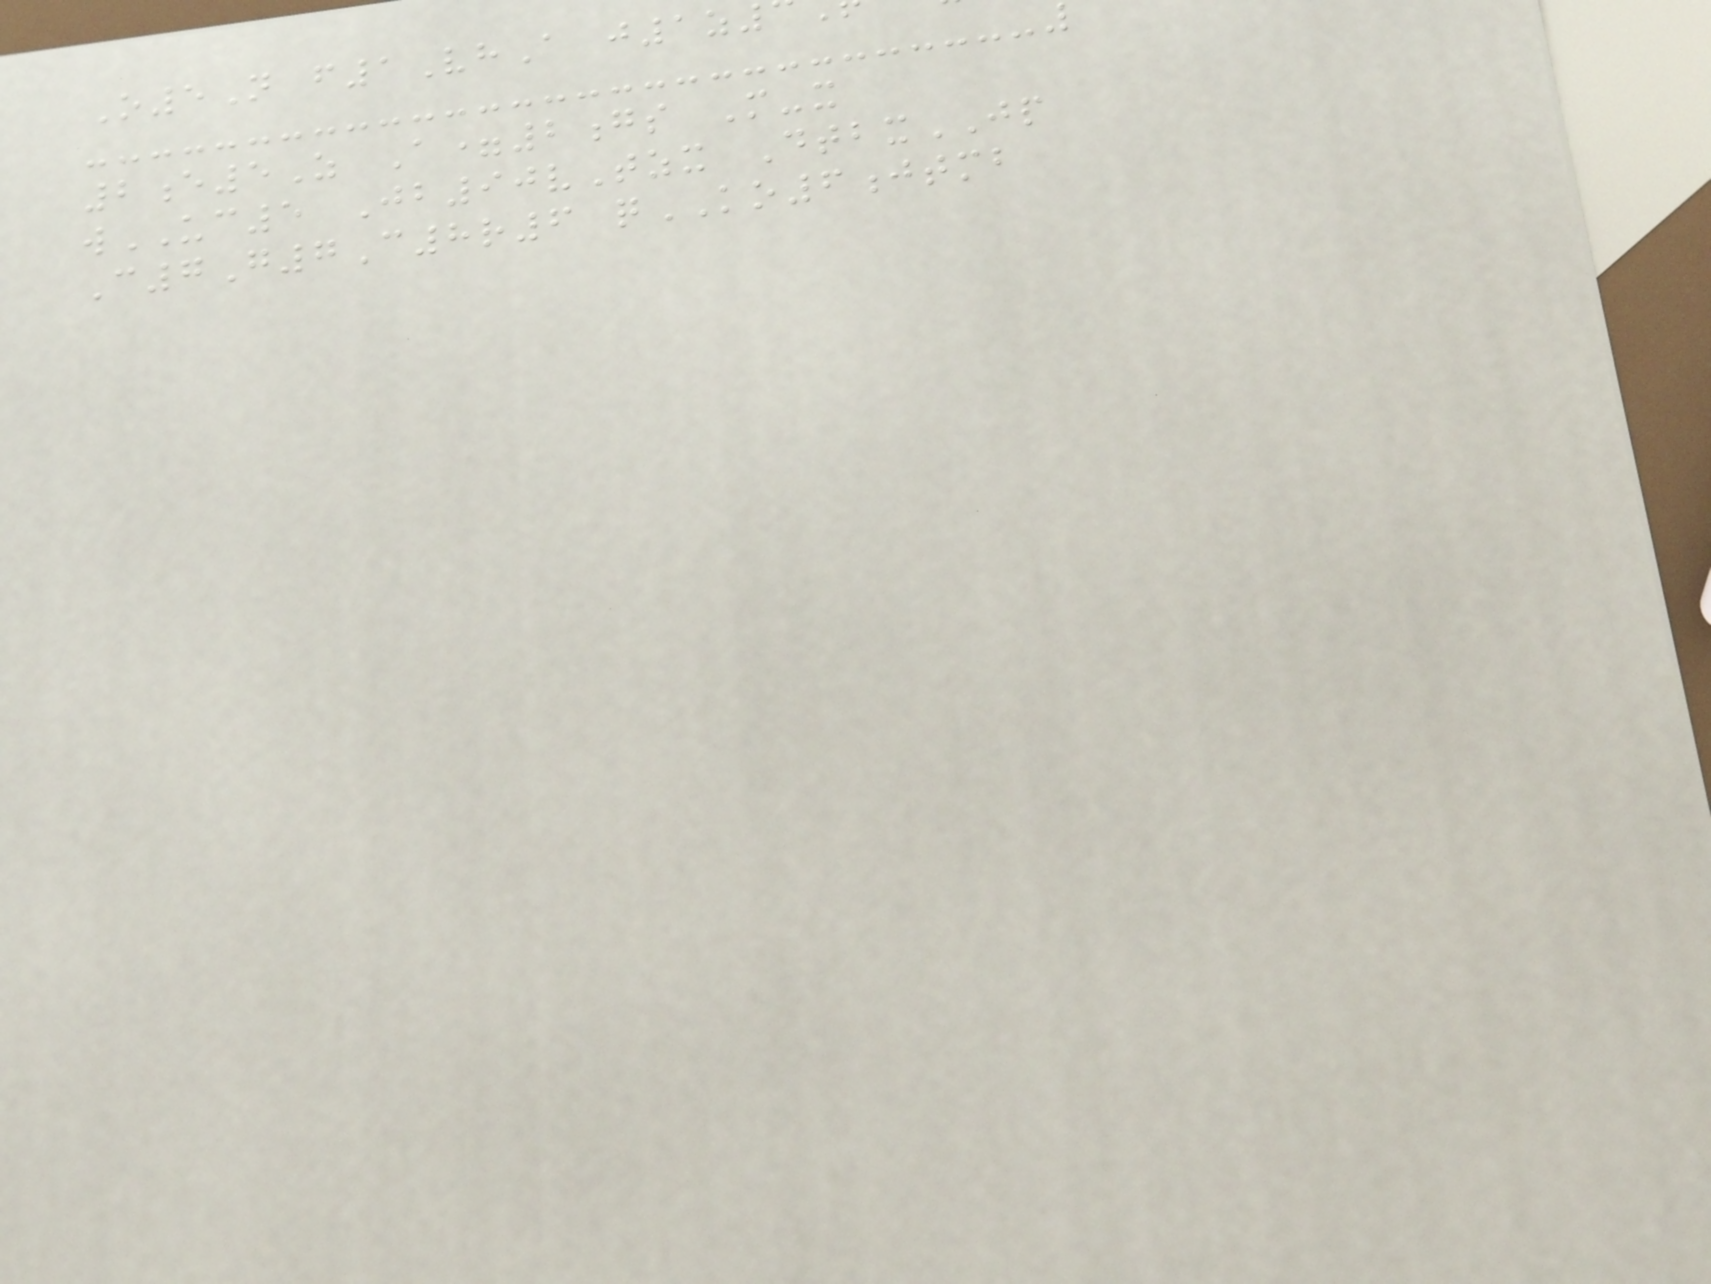O5N f1VhA j1z
2e5Z A=2gs M-x
wUC5 Jb90vTzx DtbxJP
C7G7C8r6 qKO6jtmb
